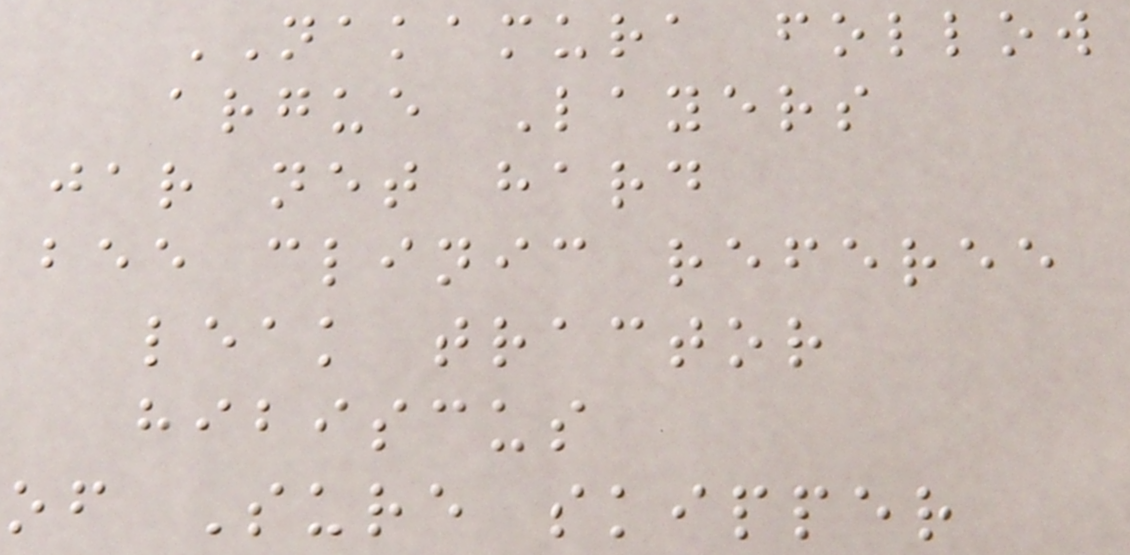NAKAMURA follow
argue Layers
jar net hard
bee clinic referee
leak tractor
hibiscus
of Sure skipper
